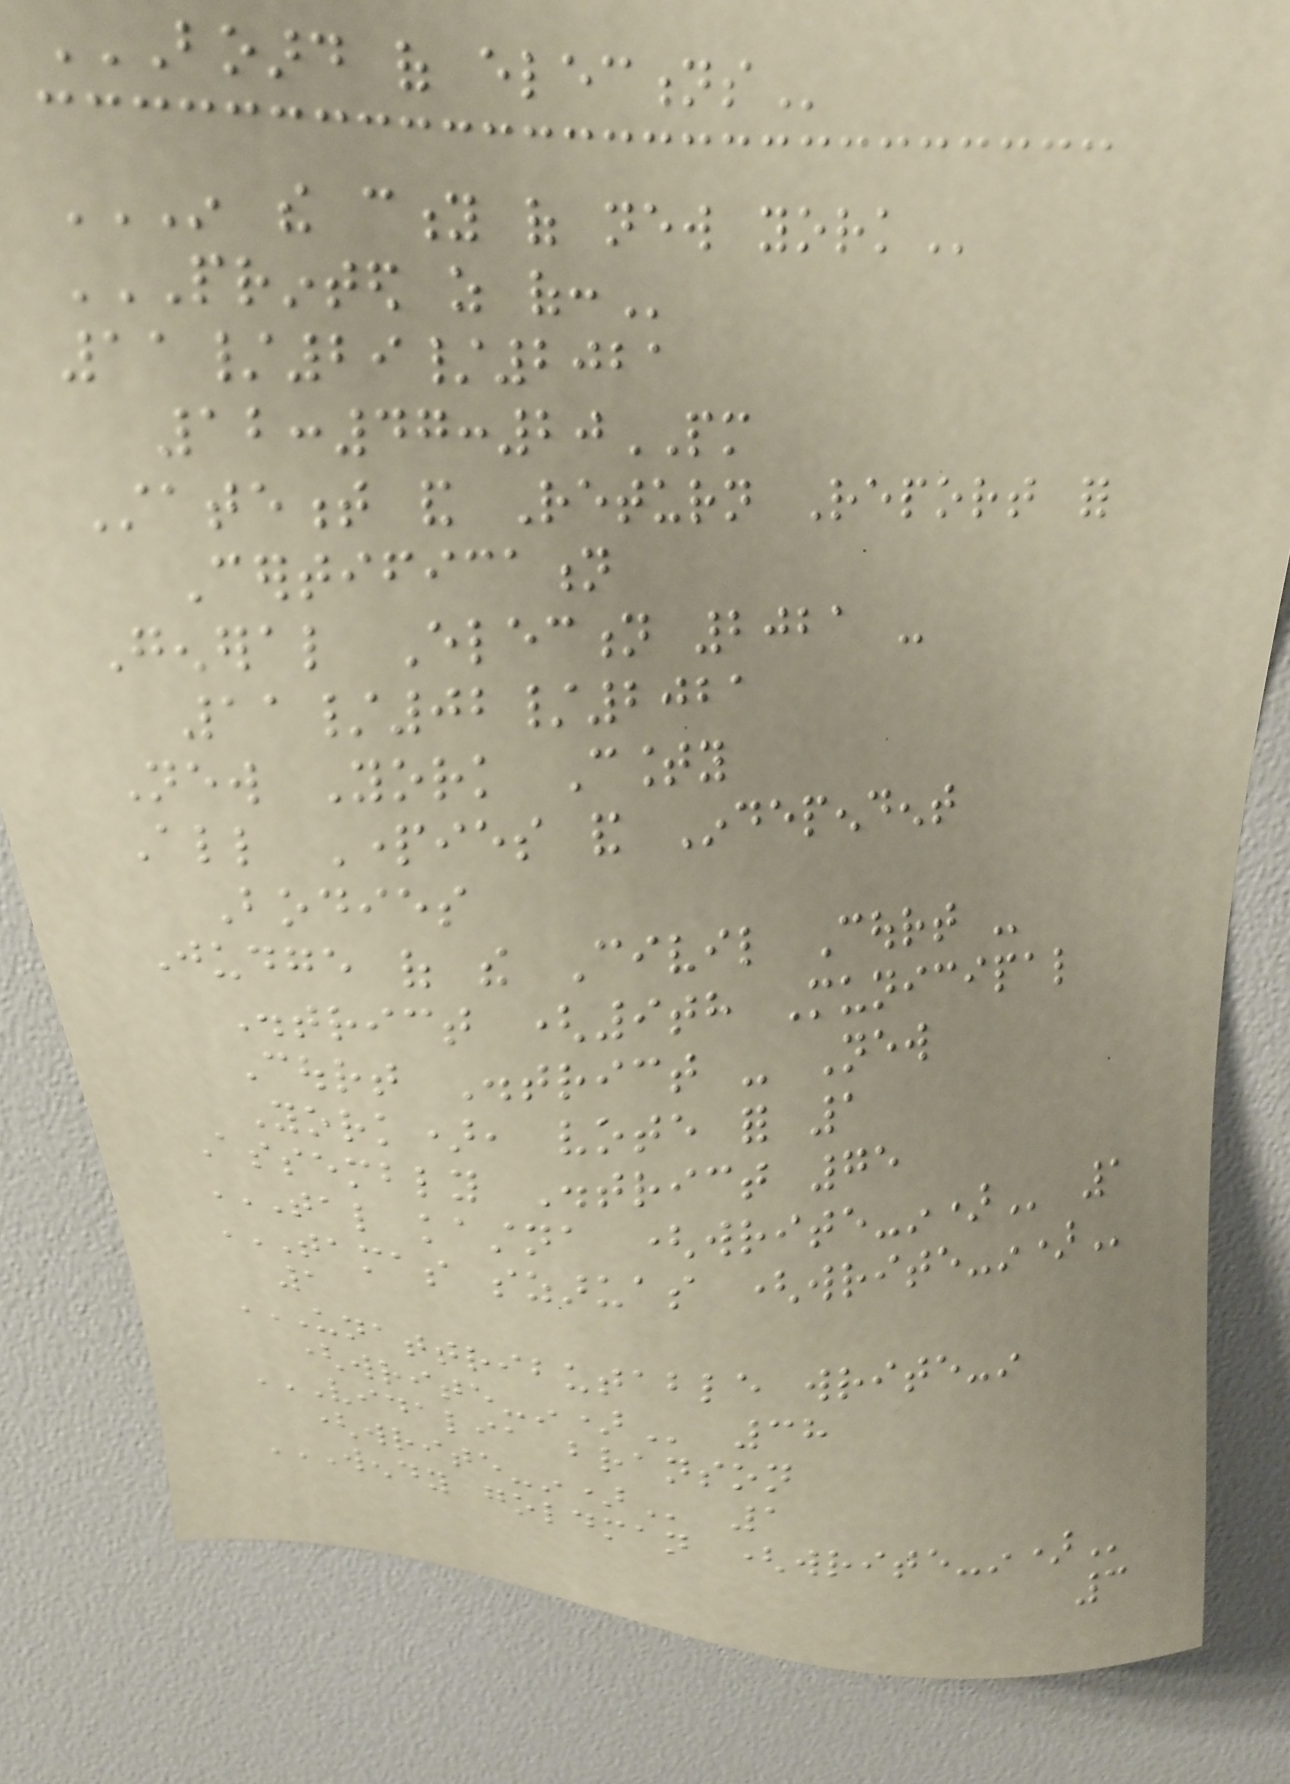BOARD OF ELECTIONS
IN THE CITY OF NEW YORK
PRINTED AS OF:
11/29/2021
12:47:20PM
Statement and Return Report for
Certification
General Election 2021 -
11/02/2021
New York County
All Parties and Independent
Bodies
Judge of the Civil Court -
District (9th Municipal
Court District - New
York), vote for 1
Assembly District 75
TAL KASTNA (WRITE-IN) 1
TAMAS SZARUAS (WRITE-IN)
1
UNATTRIBUTABLE WRITE-IN
(WRITE-IN) 38
VIDALIA BRANSON
(WRITE-IN) 1
WENDY GOLDMAN (WRITE-IN)
3
